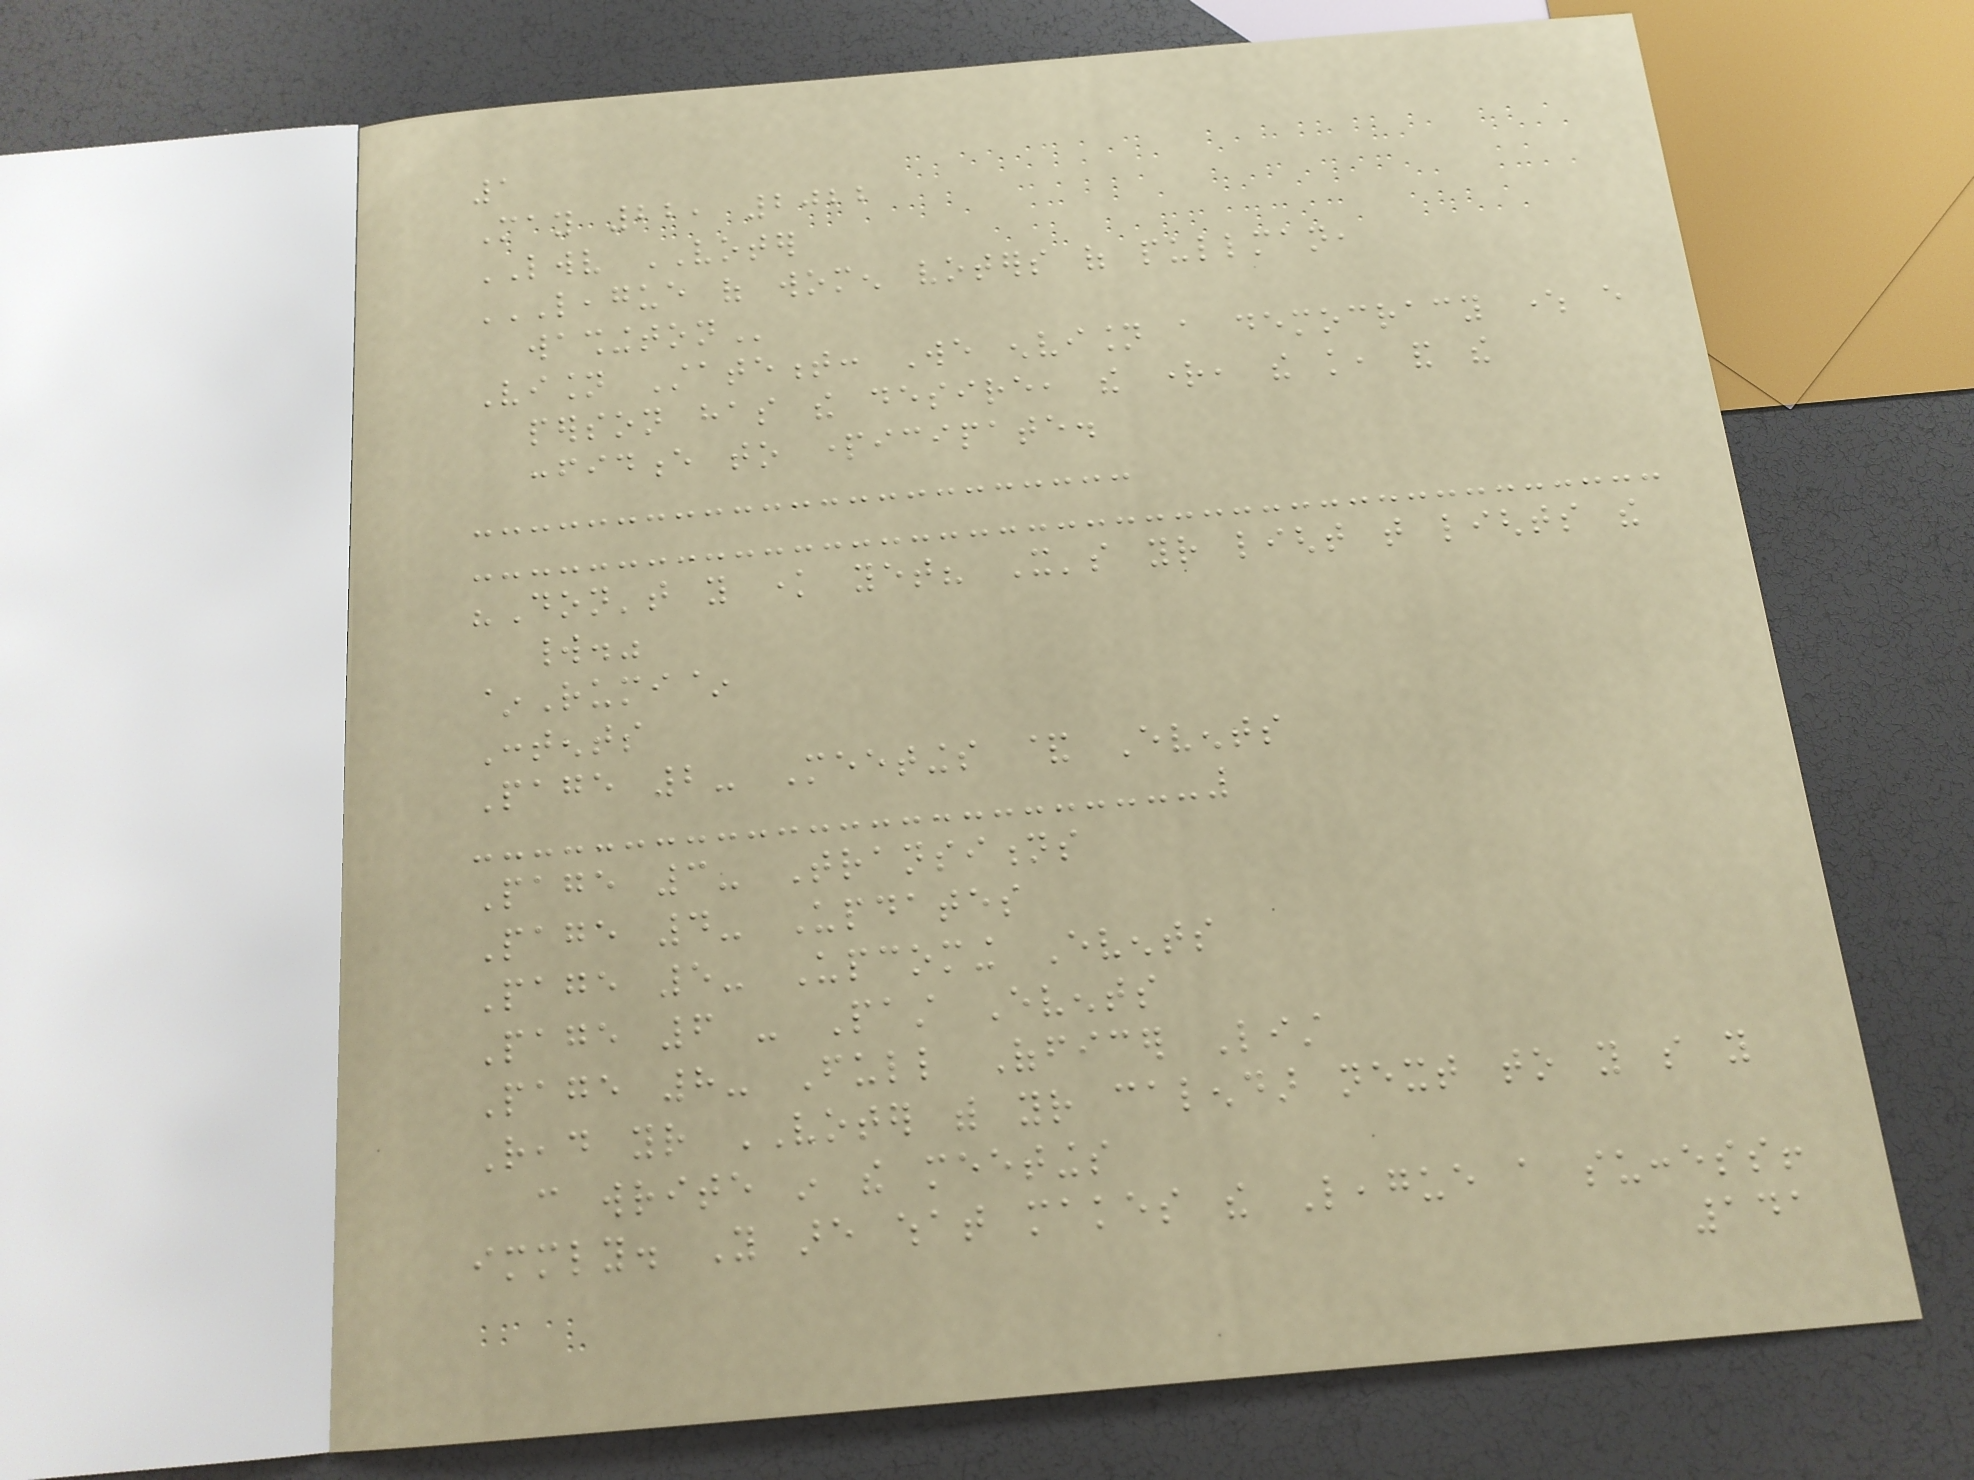1
May 22, 2022
LWV VOTER
LEAGUE OF WOMEN VOTERS OF PULLMAN,
WASHINGTON
Vision Statement: We envision a democracy where every
person has the desire, the right, the knowledge, and the
confidence to participate.
"Don't you know yet? It's your light that lights the
world."
~Rumi~
Contents
Page 2- Meetings & Events
Page 3- Transitions
Page 4- Updates
Page 5- Upcoming Events
Page 6 - Past Events
Page 8- Full Officer List
Read your VOTER with your calendar next to you so you
can write in the meetings
immediately. You are what makes the League a success!
141
